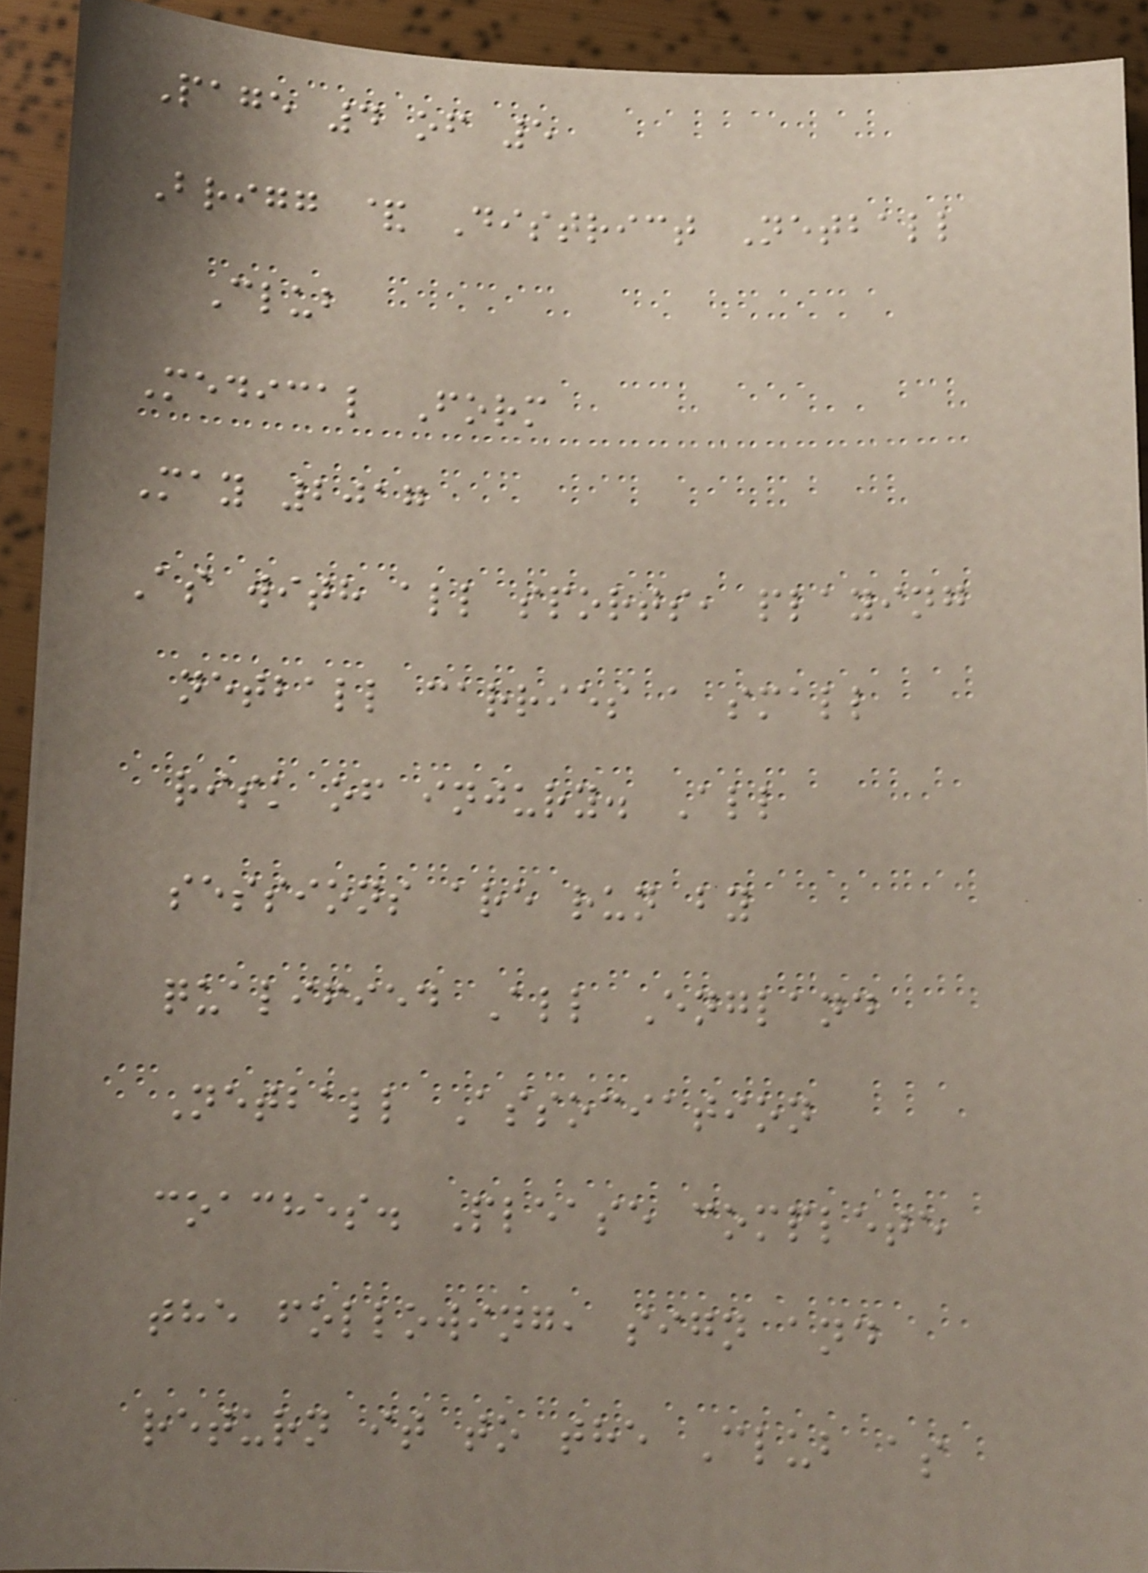Page 4 of 5
Brigg & District Netball
Club
Medical Form
May 2017
As with all sports, playing
netball carries a small
risk of injury. All
sessions are run by
qualified All England
Netball Association
coaches. Please complete
the following, sign and
return it to the Club as
